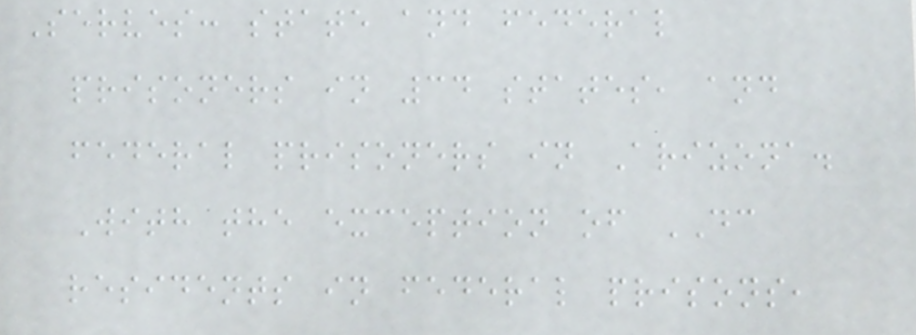Serves: state and federal
prisoners in 34 states, and
federal prisoners in Arizona.
With the exception of DC
residents in federal prisons,
